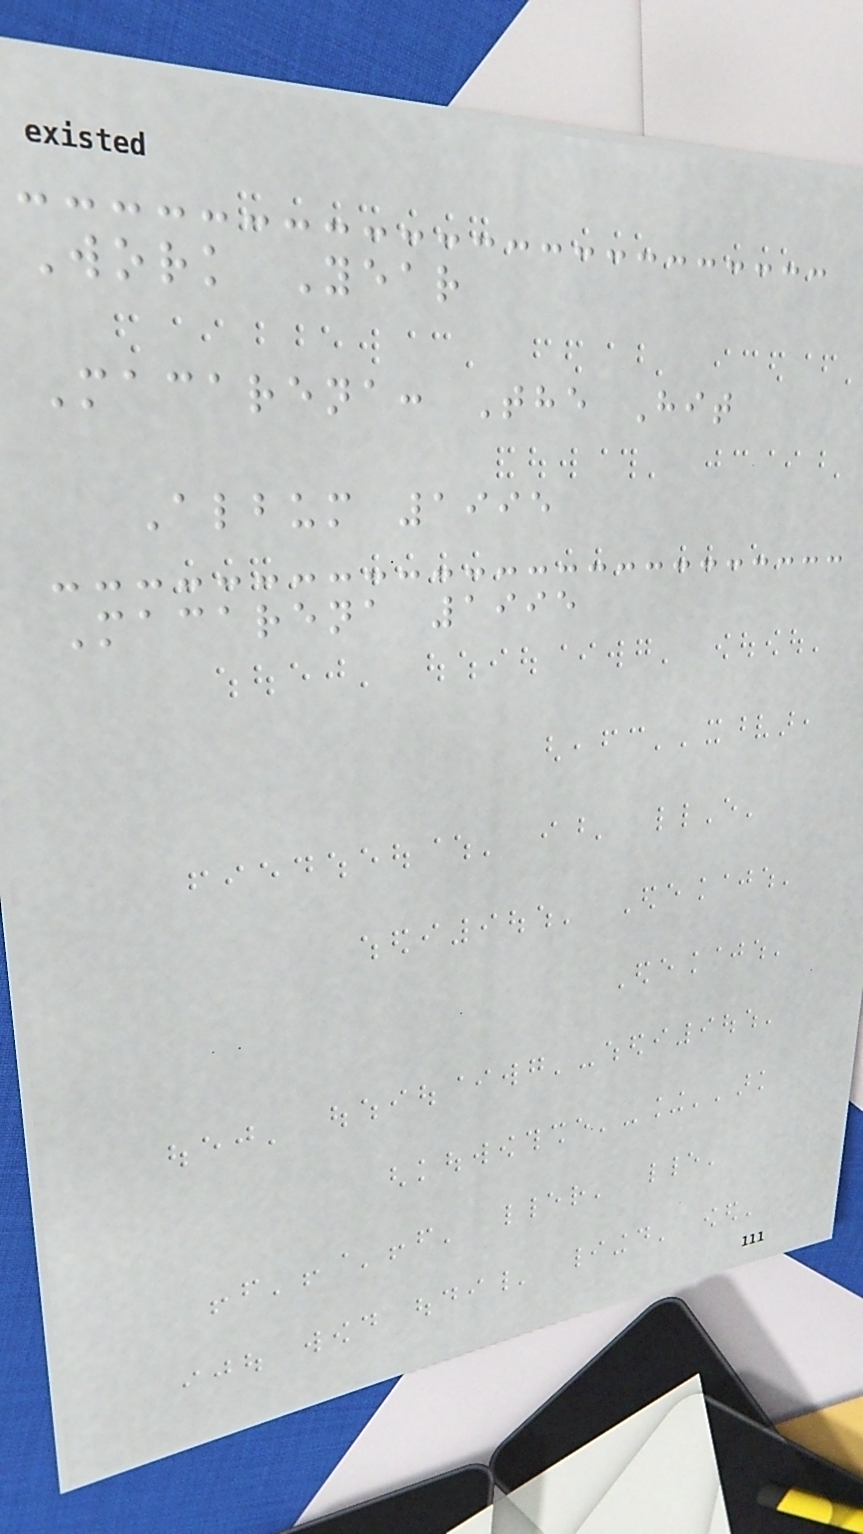Work Year
Macarena: The Hit
Album 1995
Macarena 1995
